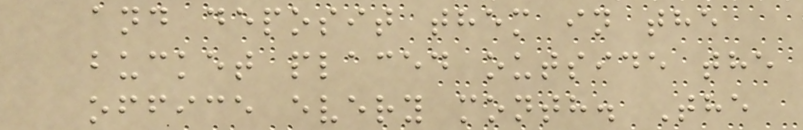and deposit them in the
bucket placed outside the
office every month. The
